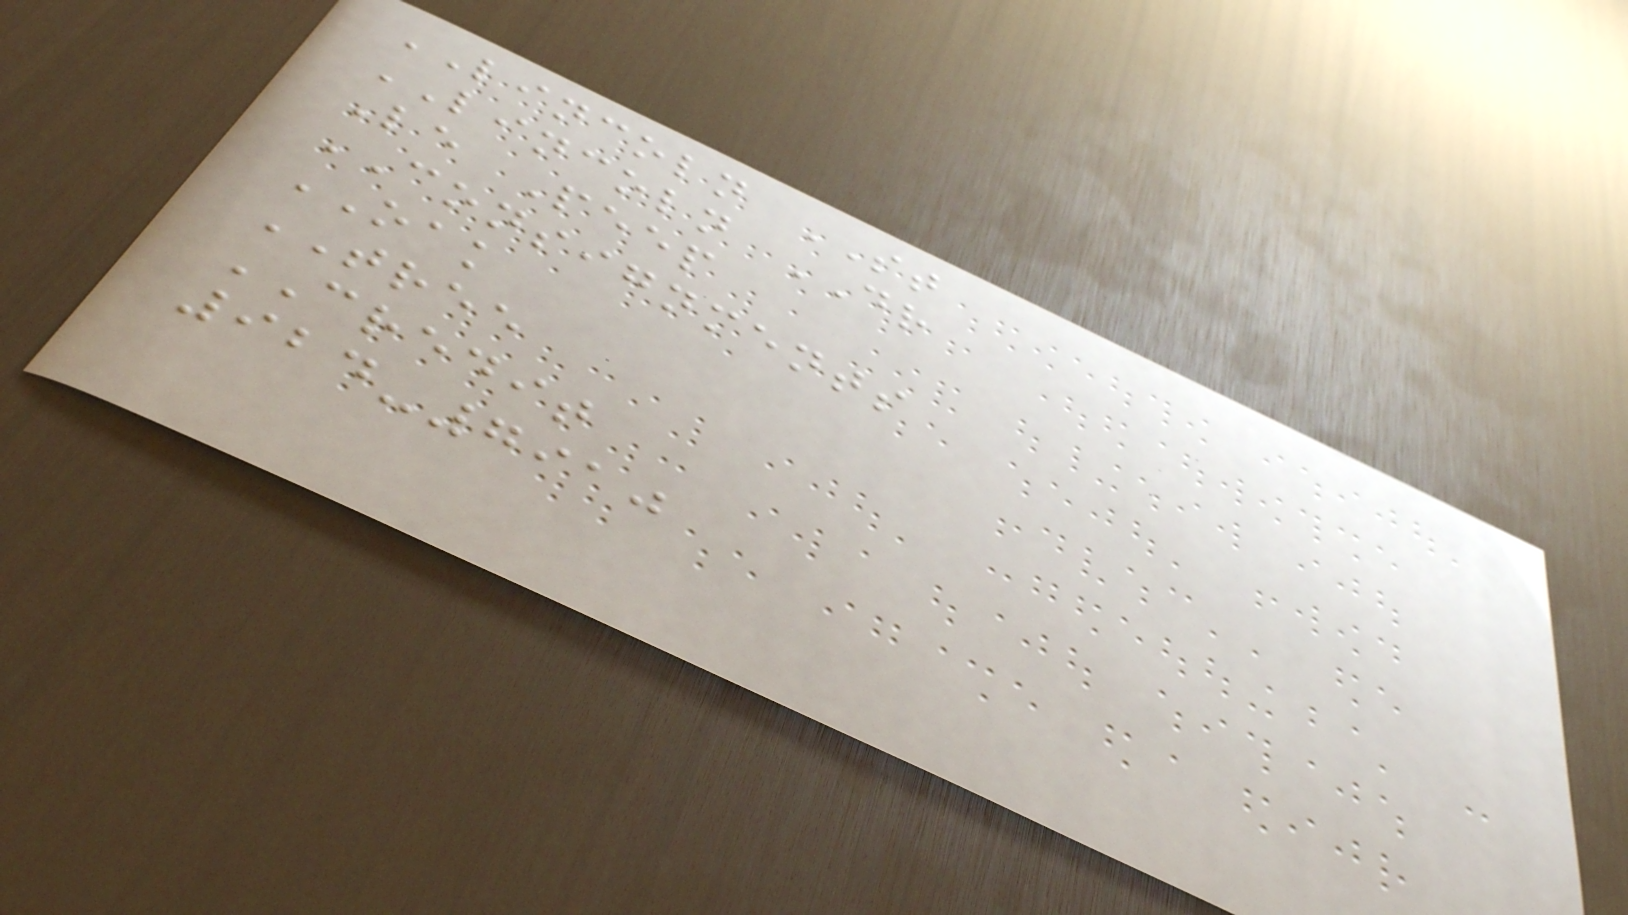LINCOLN ST
LINCOLN DR
Le Peep
CONSIGNMENTS
OAK
TREE
CREDIT
924-7910
